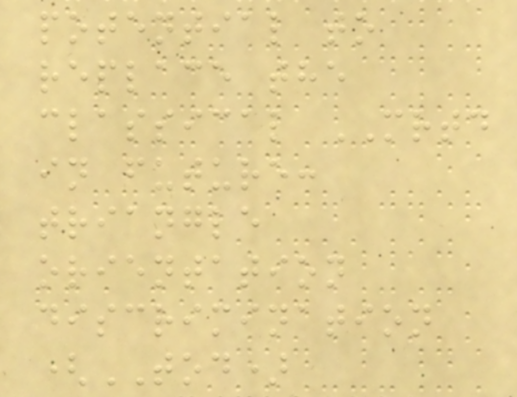potential to
replace the
classical MRTD
in future:
triangle
orientation
discrimination
(TOD)
